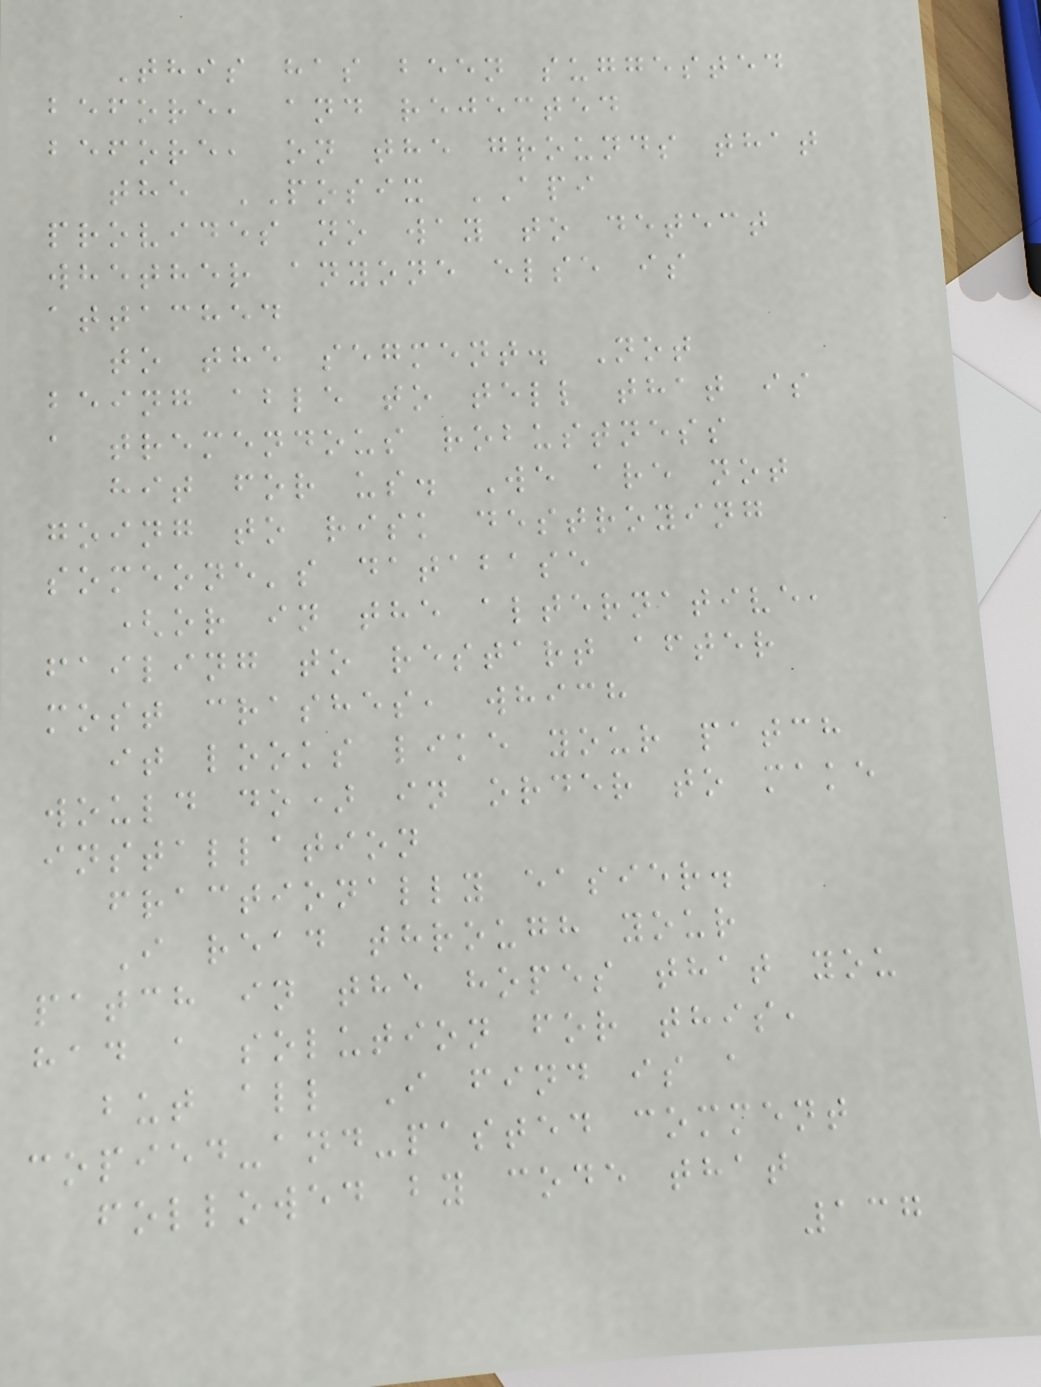This has been suggested
before, and rejected
before, on the grounds that
the POSIX API
provides no way to detect
whether anyone else is
attached
to the segment. Not
being able to tell that is
a tremendous robustness
hit for us. We are not
going to risk destroying
someone's database
(or in the alternative,
failing to restart after
most crashes, which
it looks like your patch
would do) in order to make
installation
fractionally easier.
I read through your
patch in the hopes that you
had a solution for this,
but all I find is a
copied-and-pasted comment
followed by code that
137
